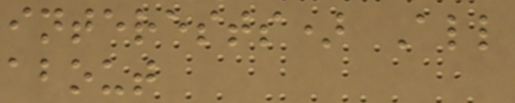interests) All
about
